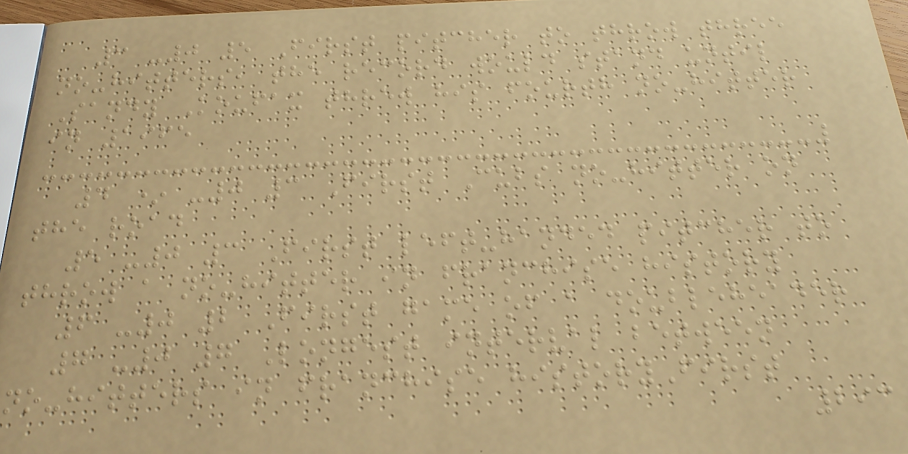3 -0 5 First pitcher to throw three
no-hitters, the record would stand until
Sandy Koufax threw his fourth no-hitter
in 1965
4 * -0 3 First Cubs no-hitter on
the road
5 -0 3 First left-handed pitcher to
throw a no-hitter in franchise history
6 -0 2 First game of a doubleheader
7 -0 7 Longest interval between
no-hitters in franchise historyFirst
293
